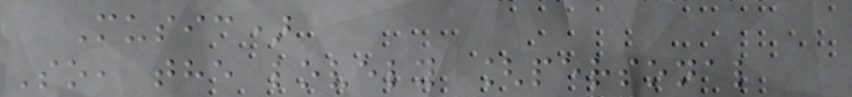Music)
So, the lovely [personal
